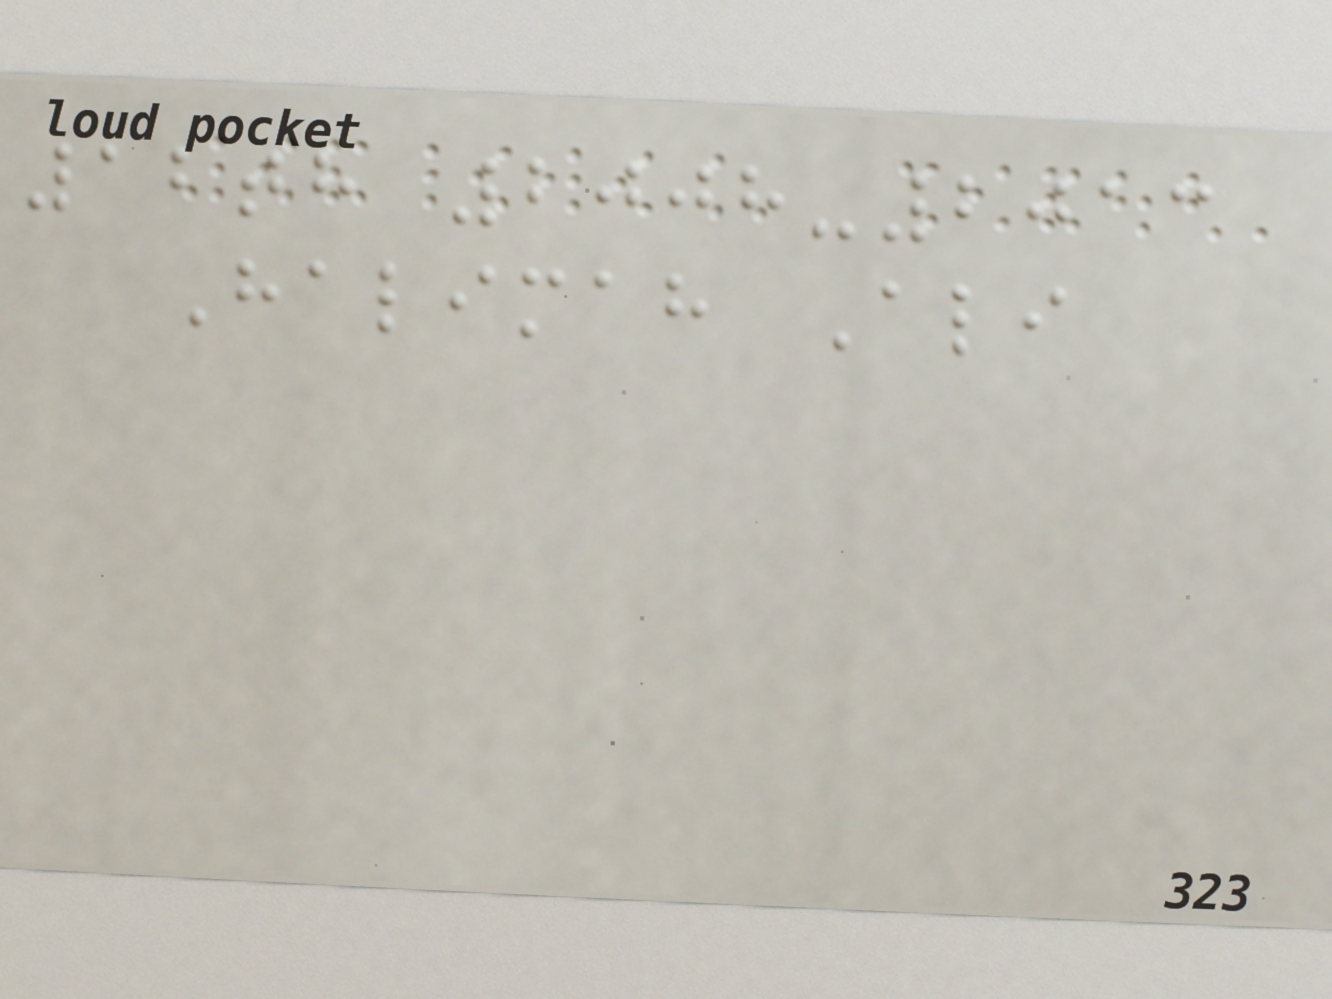12th 2008-2013
Halimah Ali
